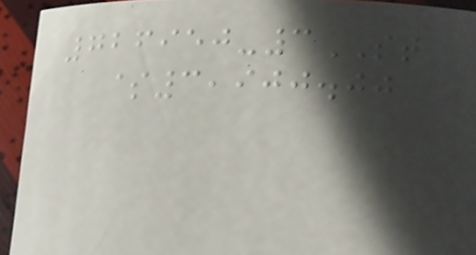726950-3ST
$3,900.00
